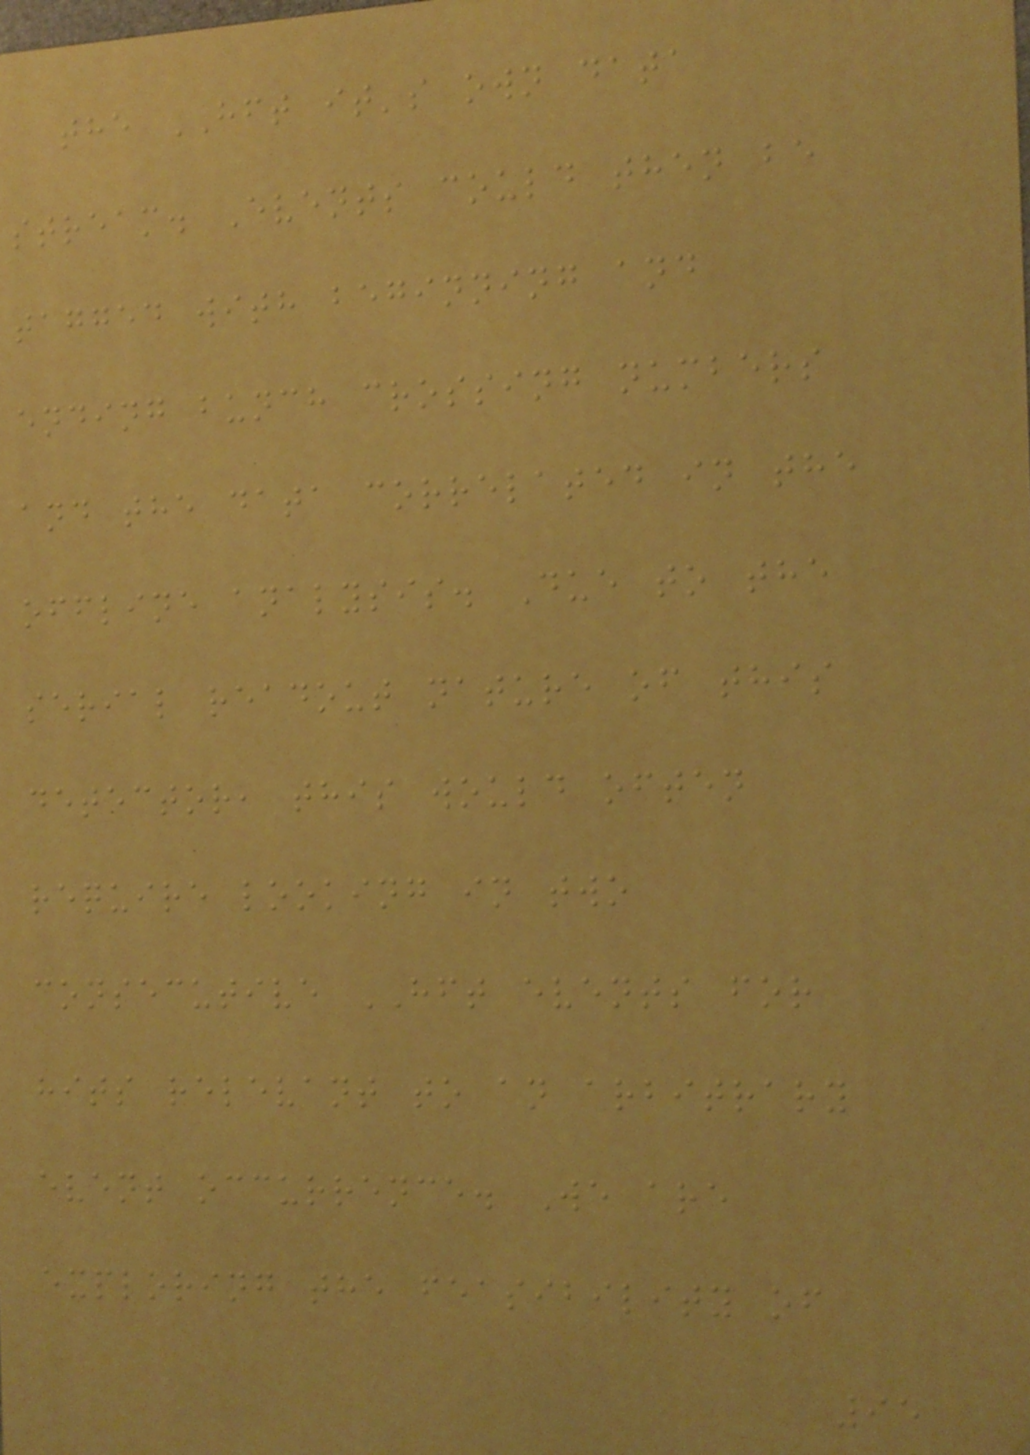the HFT it's own data
stream. Events could then be
tagged with beginning and
ending bunch crossing numbers
and the data correlated in the
offline analysis. Due to the
serial readout nature of this
detector, this would often
require looking in two
consecutive HFT events for
hits relevant to an arbitrary
event occurrence. We are
exploring the feasibility of
95
